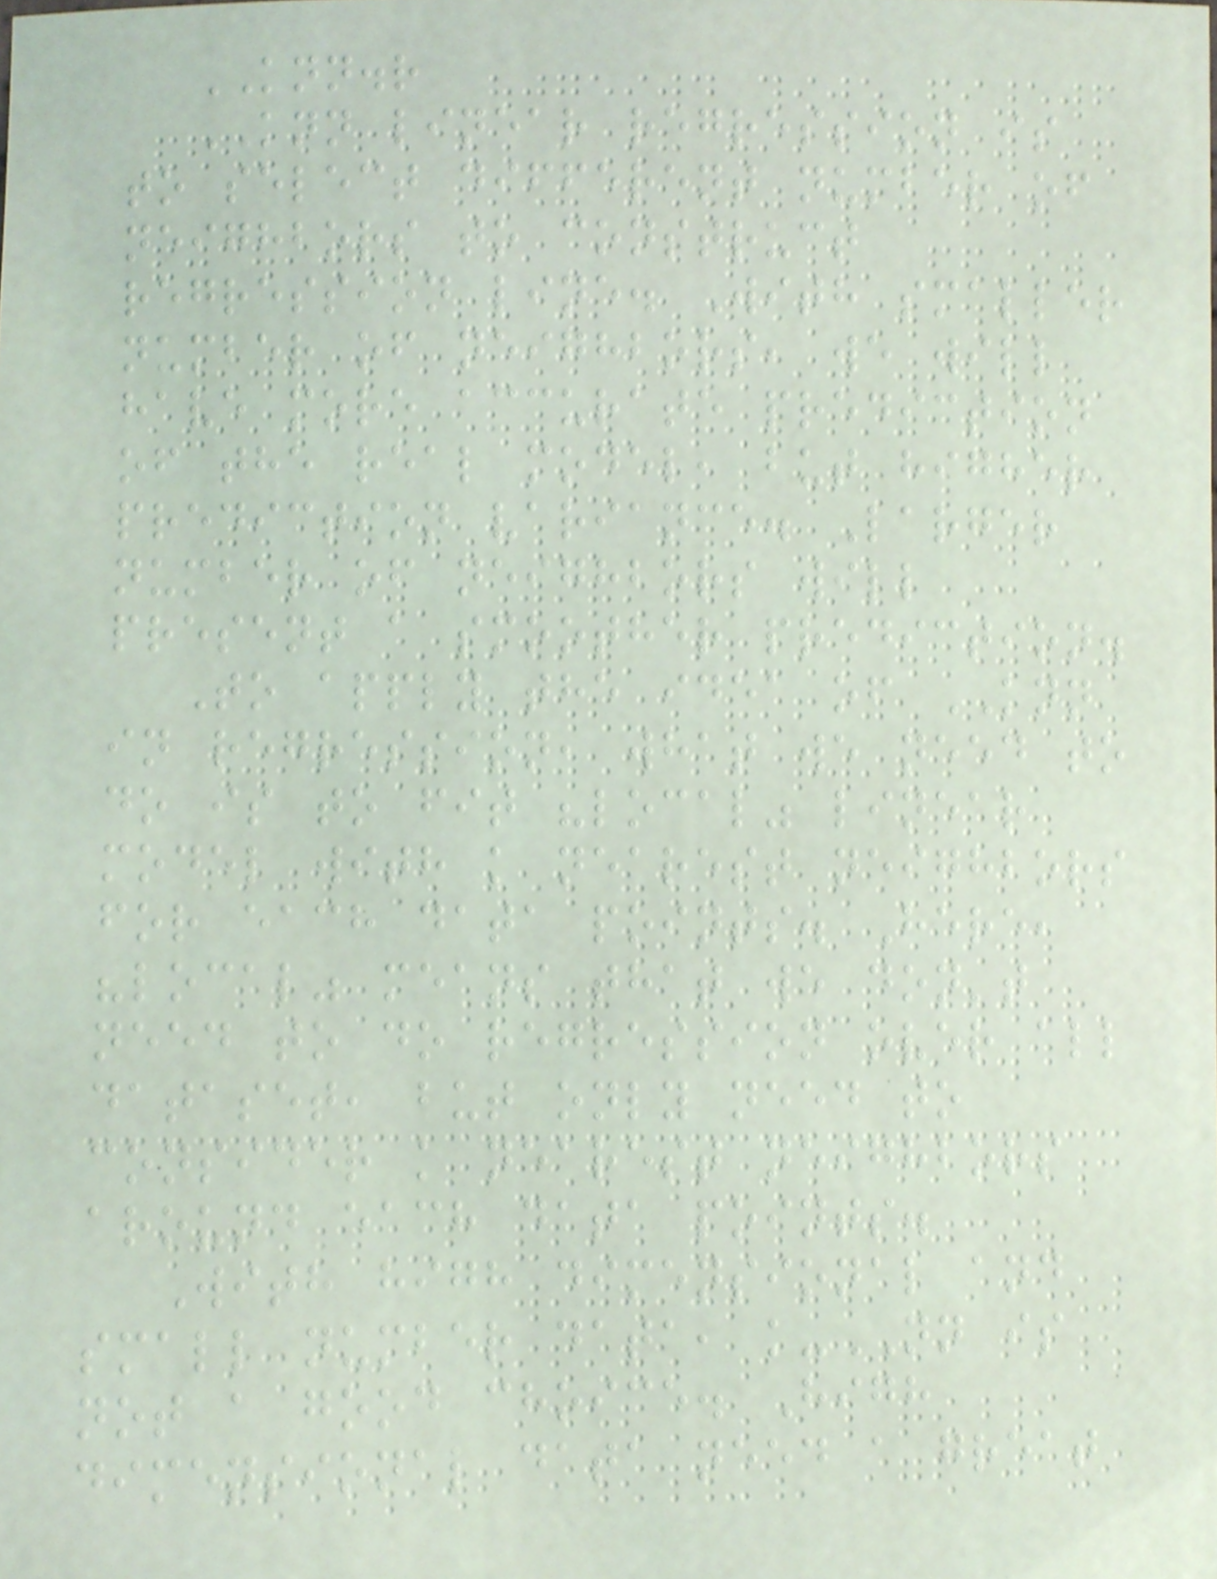KNN.r
KNN linear regression is
to select different number of
neighbors to construct
regression line. With smaller
number of neighbors, we will
have more accurate prediction
of the real model, but higher
prediction variance. Larger
number of neighbors will
present a smoother prediction.
To apply the idea of KNN
in regression, what we need to
do is to fit "local" linear
model with k nearest neighbors
for each data points. Here,
"local" means that we don't
need to do regression over all
dataset, but only need to
consider k nearest neighbors
around each data points.
With high dimensional and
small number data, k-NN is
not a good choice. High
dimensional data need a great
